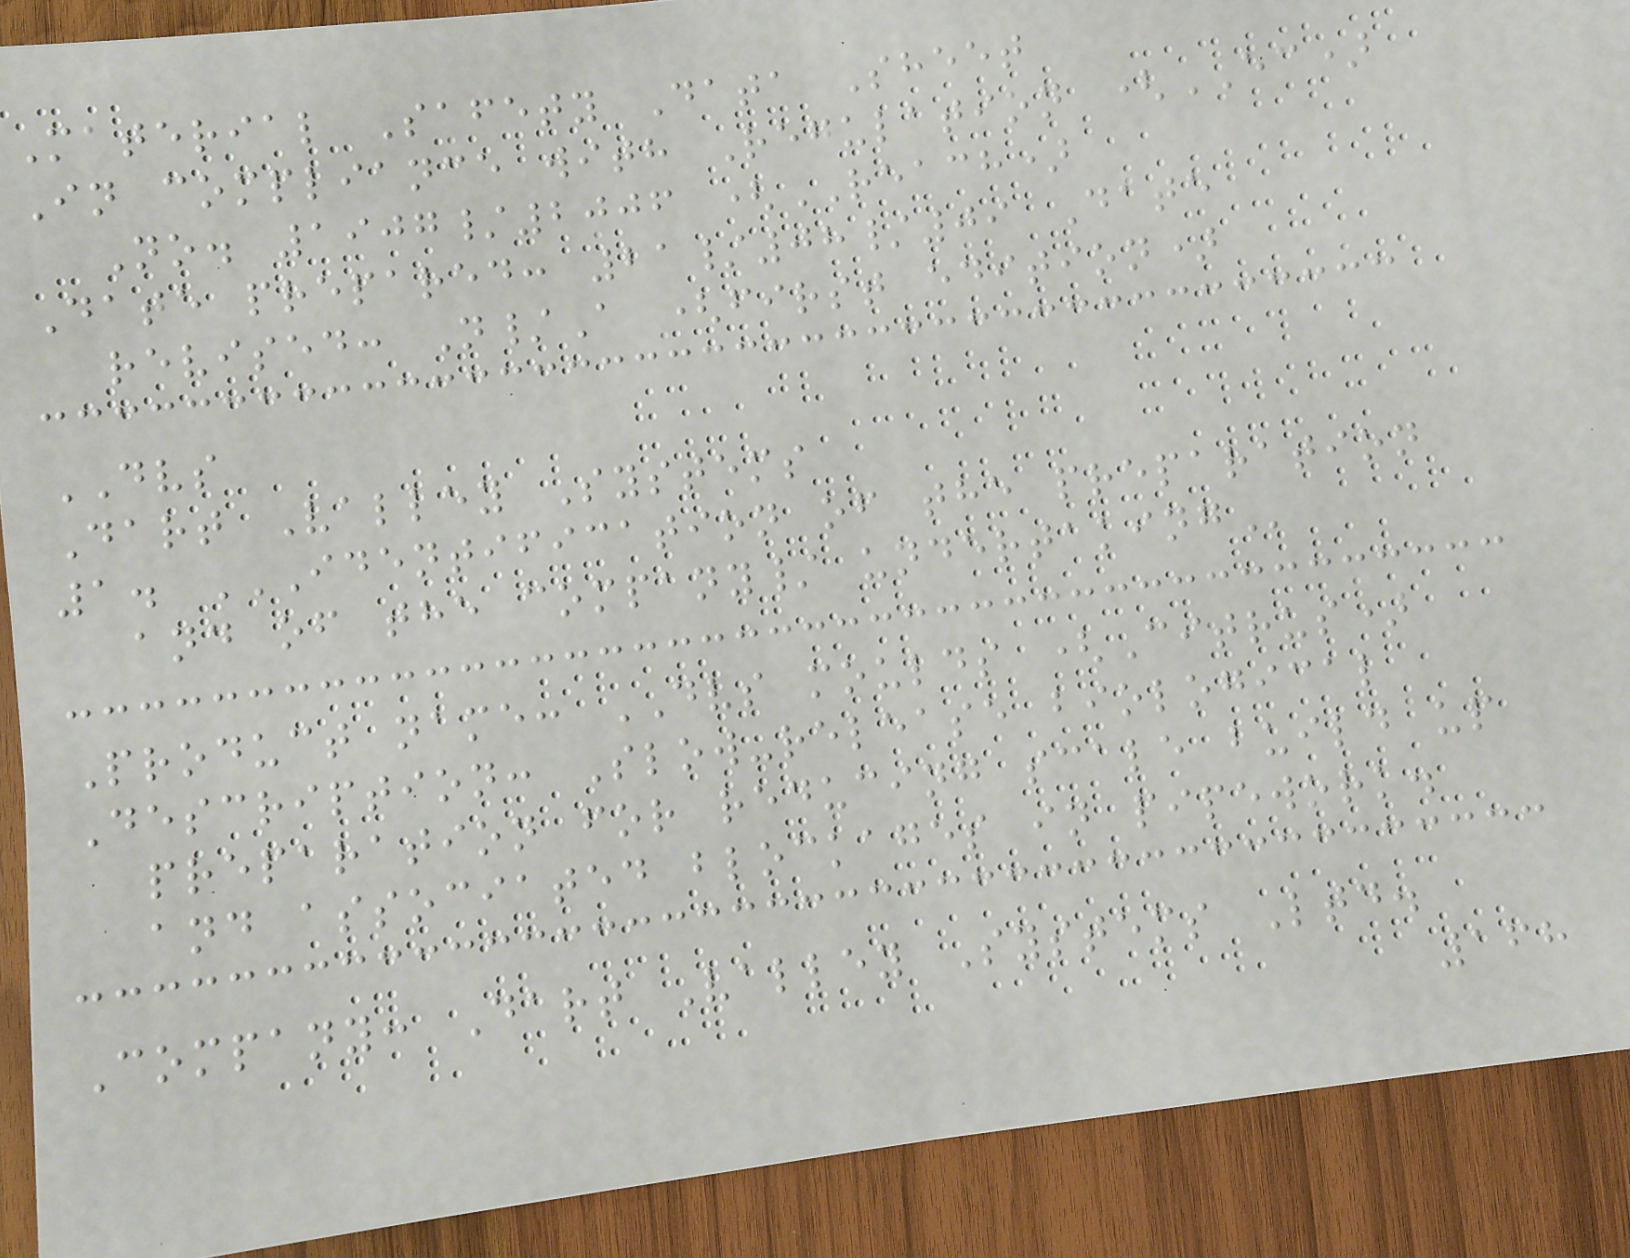Material Safety Data Sheet
In compliance with Regulation (EC)
No. 1907/2006 (REACH)
Date prepared: 21/08/09 Date
revised: N/A (first edition)
DVS
Dart Valley Systems
1. IDENTIFICATION OF THE PREPARATION
AND OF THE COMPANY/ UNDERTAKING
Product name: DVS moulds (Citrus)
Description: Slow-release biological
preparation for reducing scale build up
and associated blockages in pipework.
Company: Dart Valley Systems Ltd.
168
